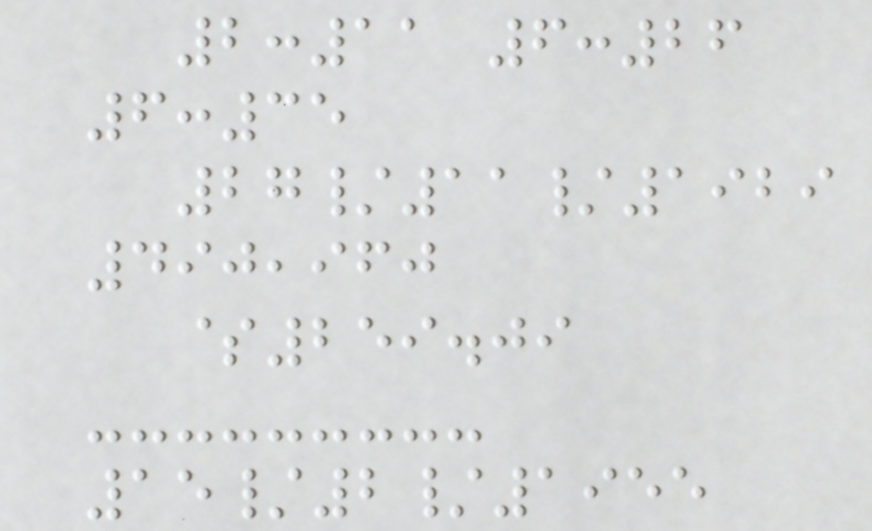2:11 6:26
6:35
27/11/1929
490,960
$259.09
15/2/1955
